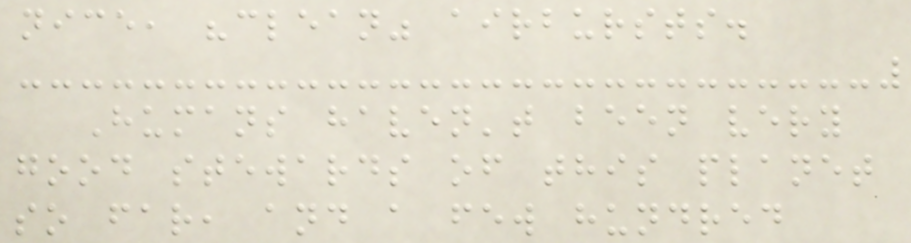nice, "clean" airbursts.
Humans haven't been very
good stewards of this planet
so far, and a few hundred
